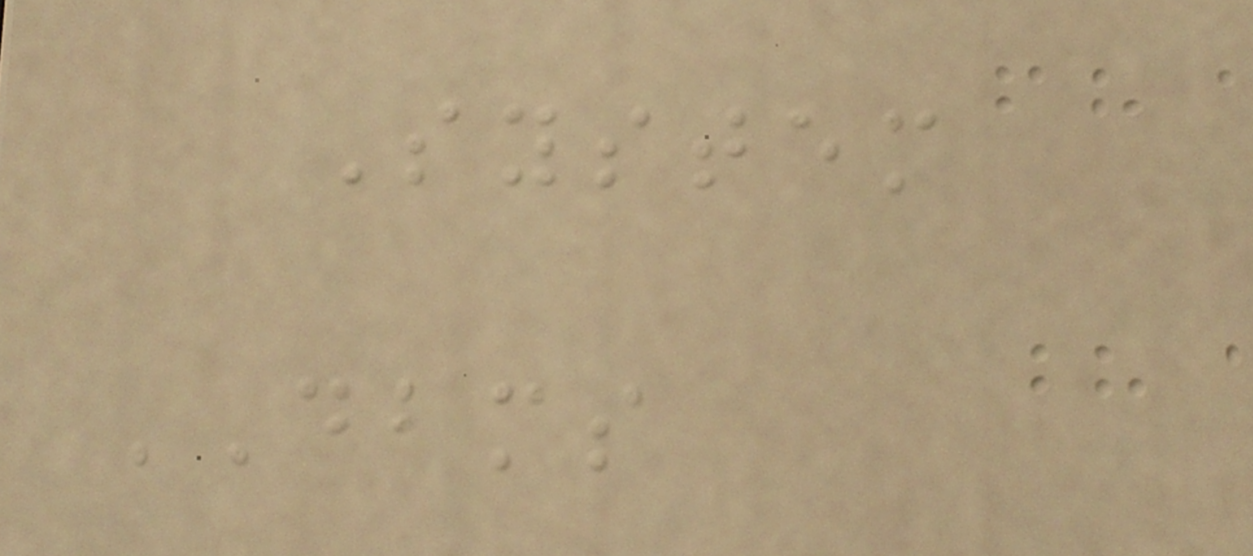System
DBMS
